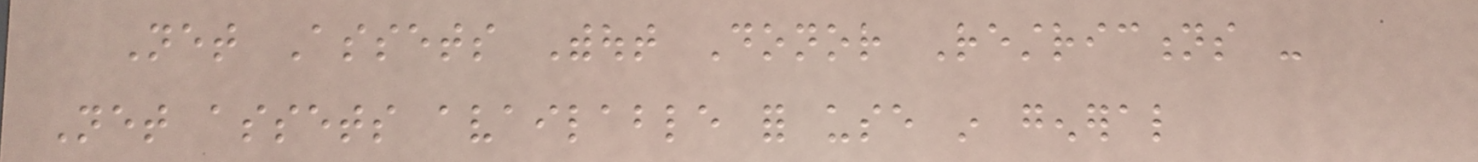Net Assets Without Donor Restrictions -
Net assets available for use in general
